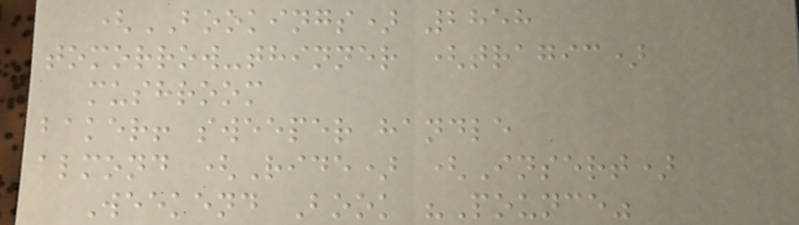(BOOKINGS) 2858
tomorrow-thinner (tragic)
mushroom
baker! sweeper handle
almond (Ride) (Insert)
Weekend Book "Pounce"
